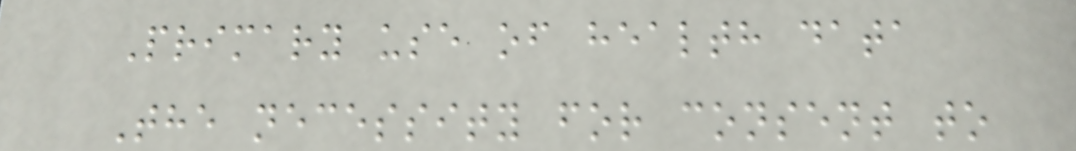Primary use of health data
The necessity for consent to
